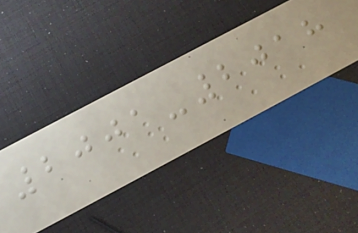2001-2018
